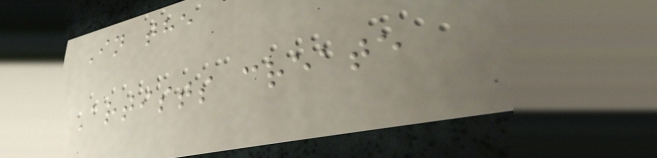In the
Artists create
